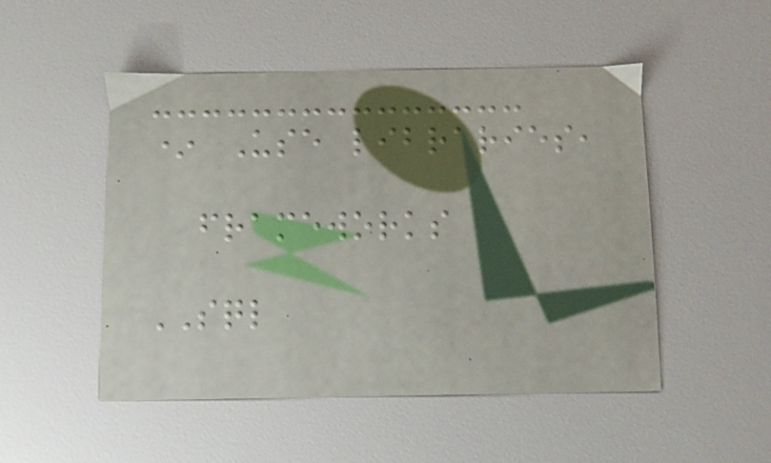* Use libraries,
frameworks
SQL
